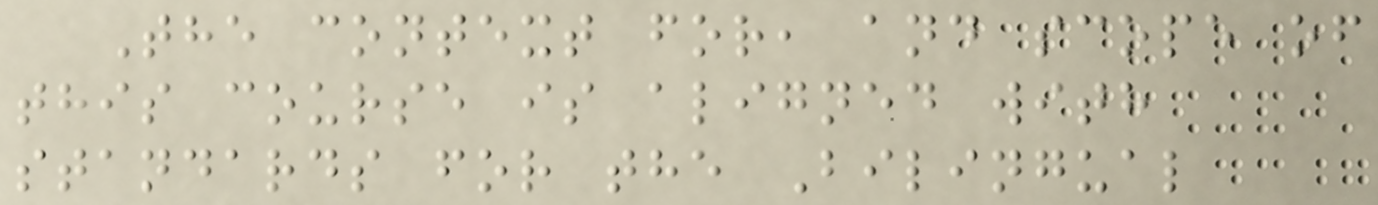The context for, and scope of
this course is aligned with
standards for the Bilingual
